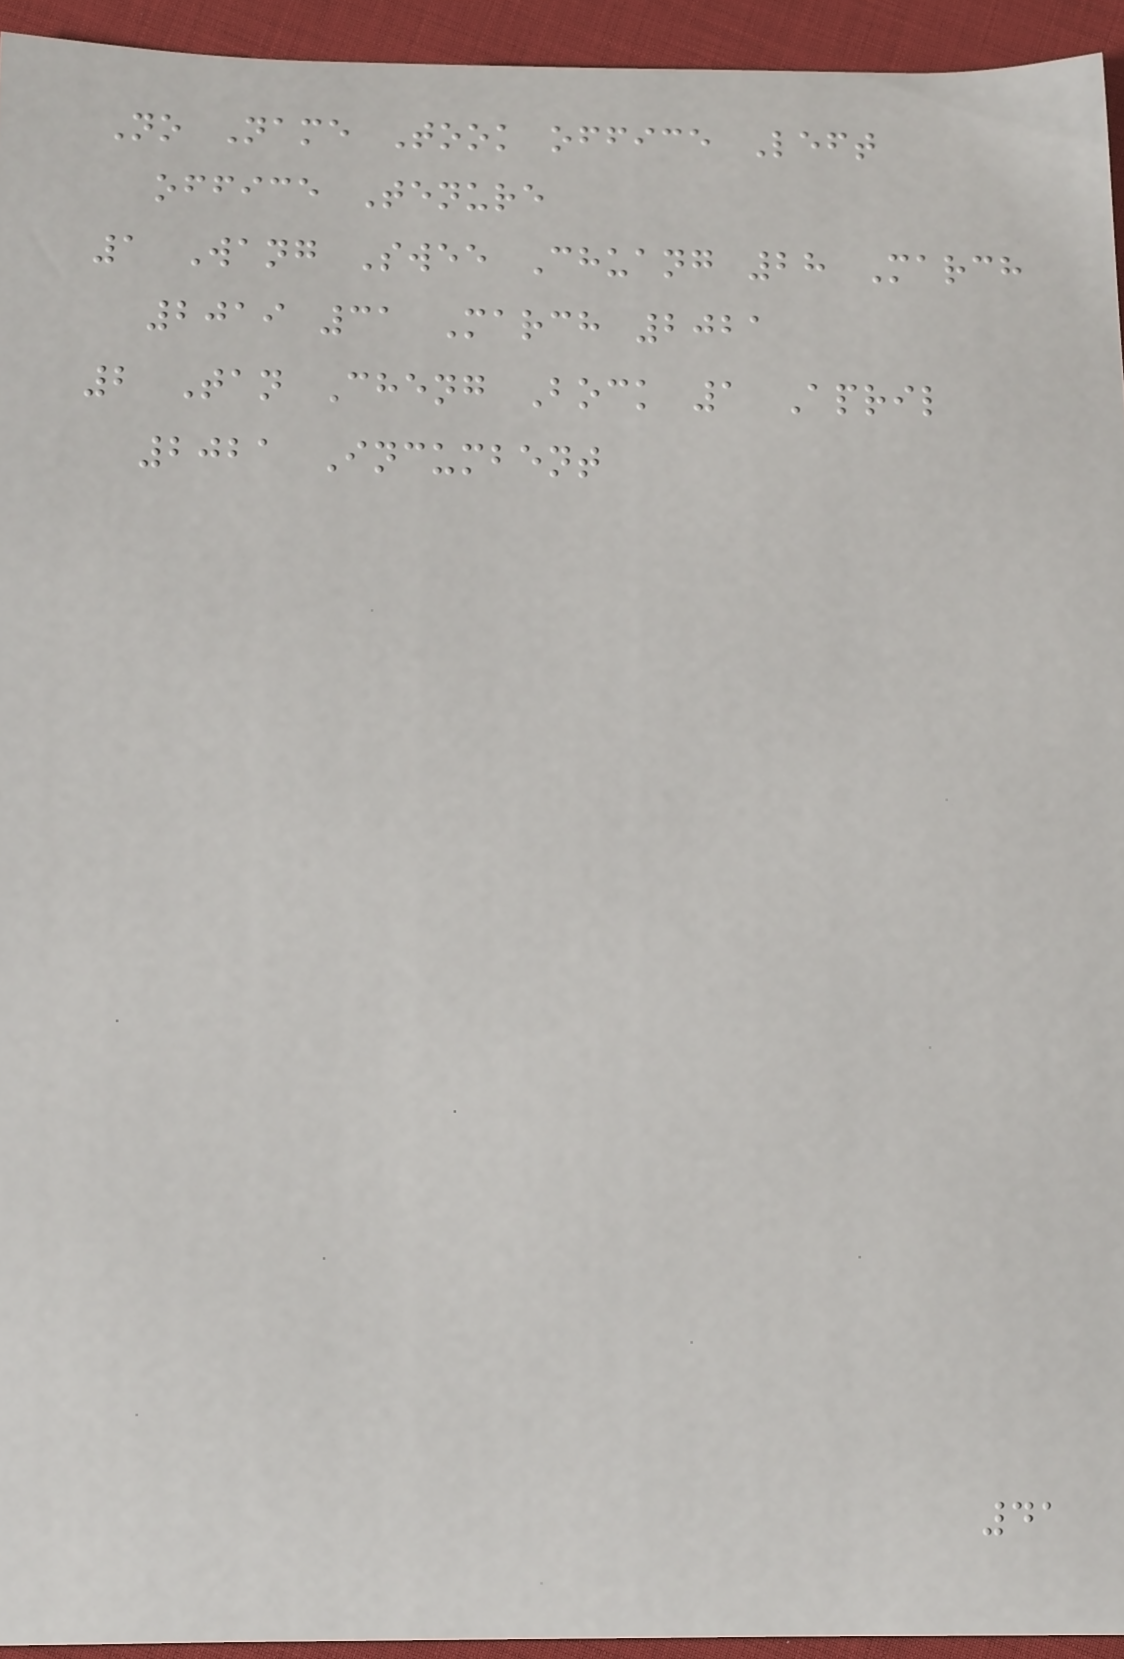No Name Took office Left
office Tenure
1 Wang Swee Chuang 28 March
2019 31 March 2021
2 Tan Cheng Bock 1 April
2021 Incumbent
41
